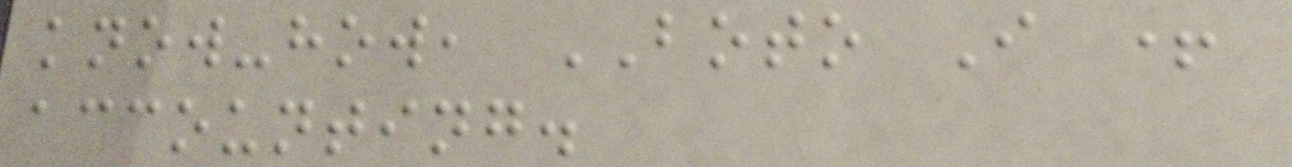know-how, BOTO I +
accounting.
